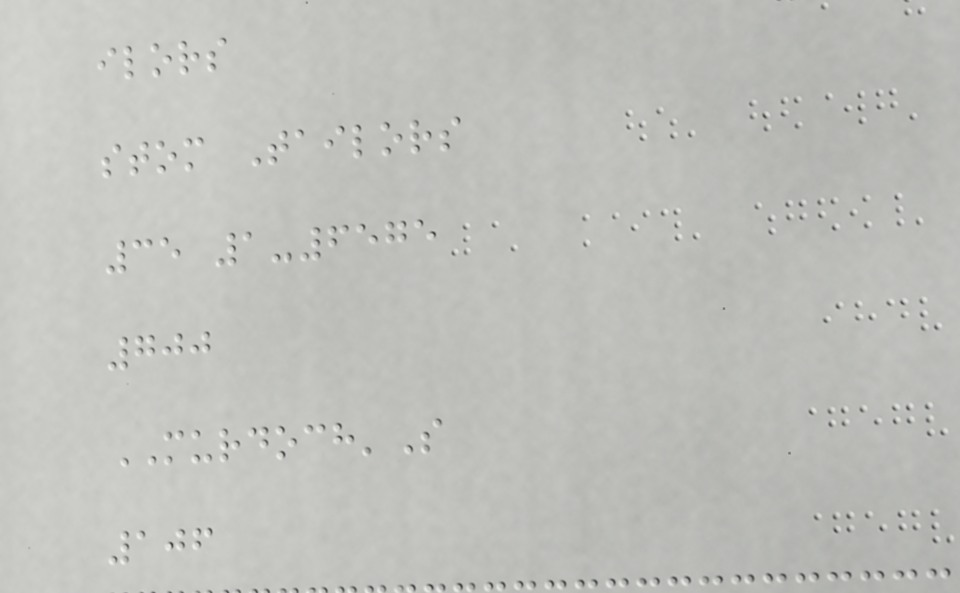ilors
stom Tailors
35 1-6575
700
MURDOCH'S
106
